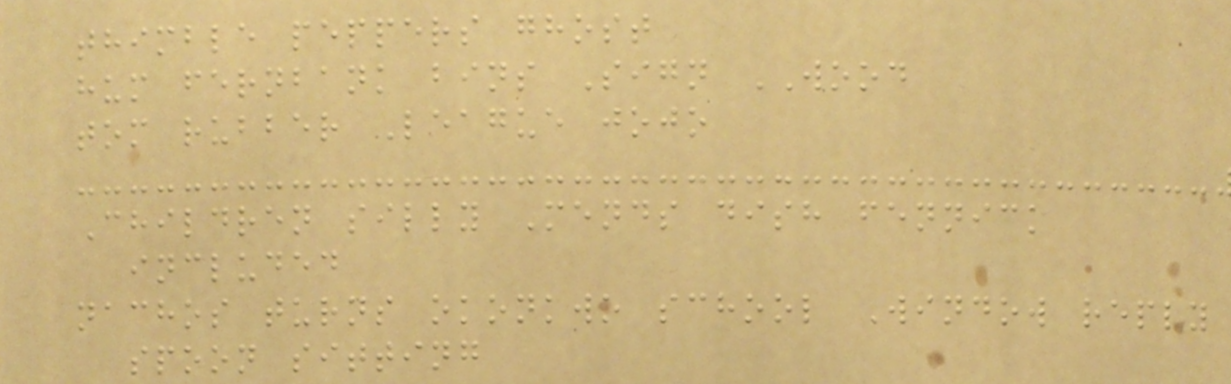thimble peppers ghost
hum fernbank bins Sign WOOD
tom rubber League jojo
Children silly Mends dish fennick
included
nachos turns okonkwo school Window reply
spoon sitting
